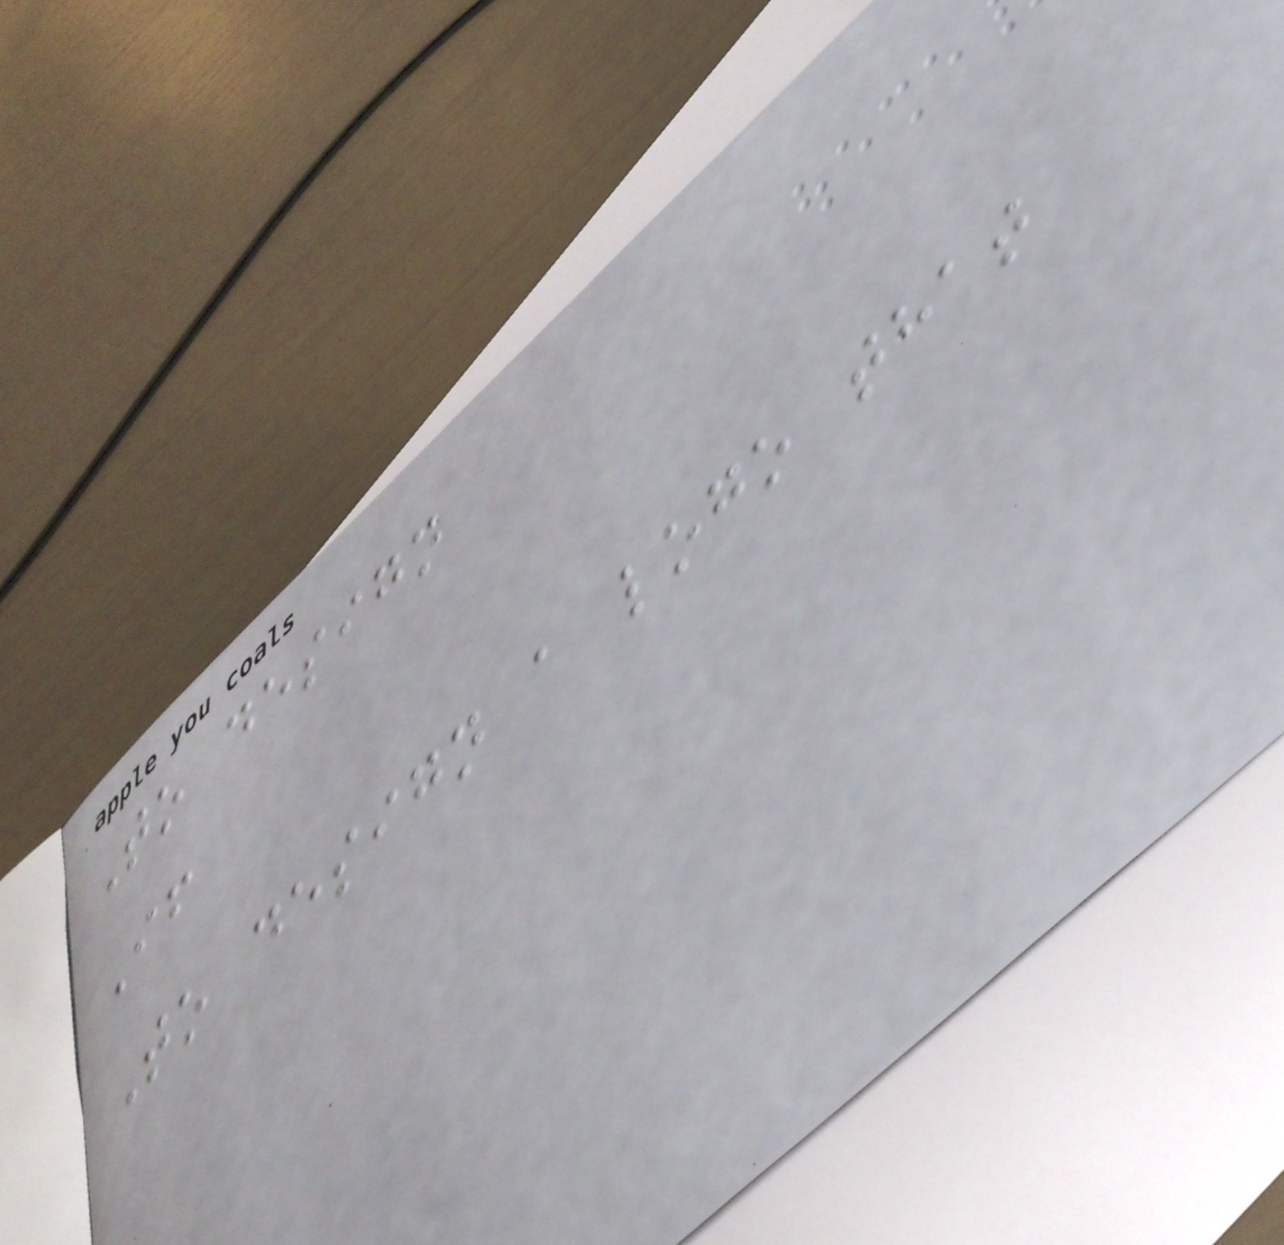To design
If
To design a logo that
